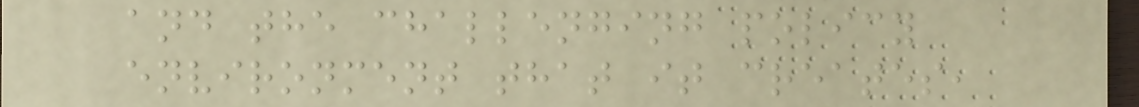and the challenging policy
environment that it creates,
